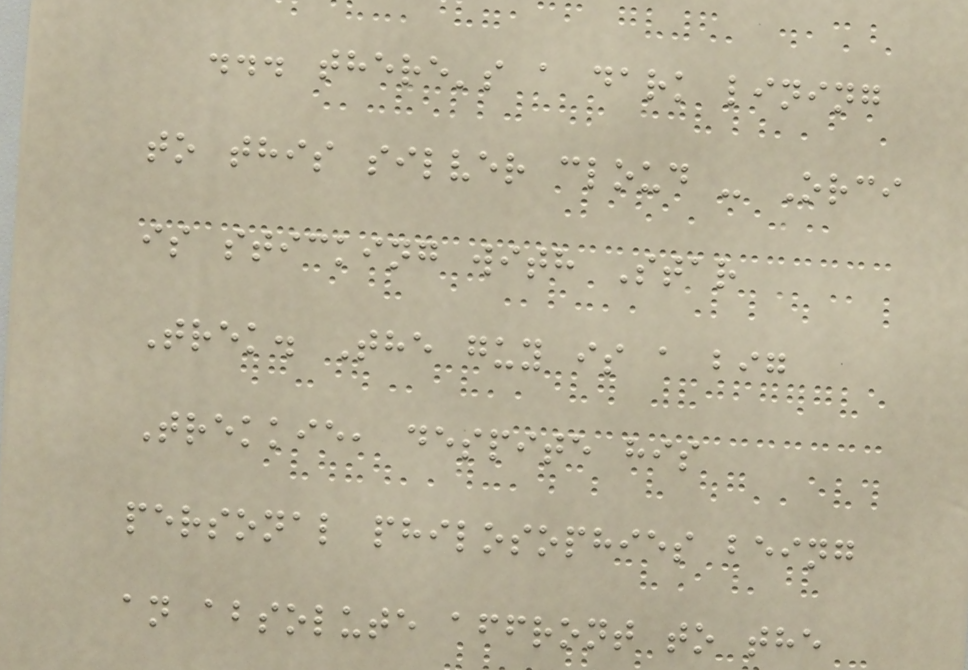... there's a dark lining
to this silver cloud - Orci
is sticking with Star
Trek. The guy is a big
Trekkie, despite his
personal philosophies being
an absolute affront to the
